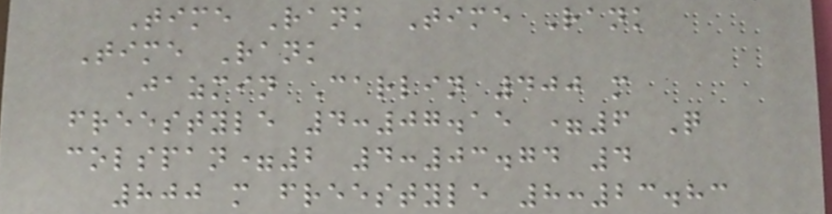Time Rank Time Rank
Time Rank
Jazmin Carlin 400 m
freestyle 4:07.15 =6 Q
colspan=2 4:03.74 4
800 m freestyle 8:23.83
